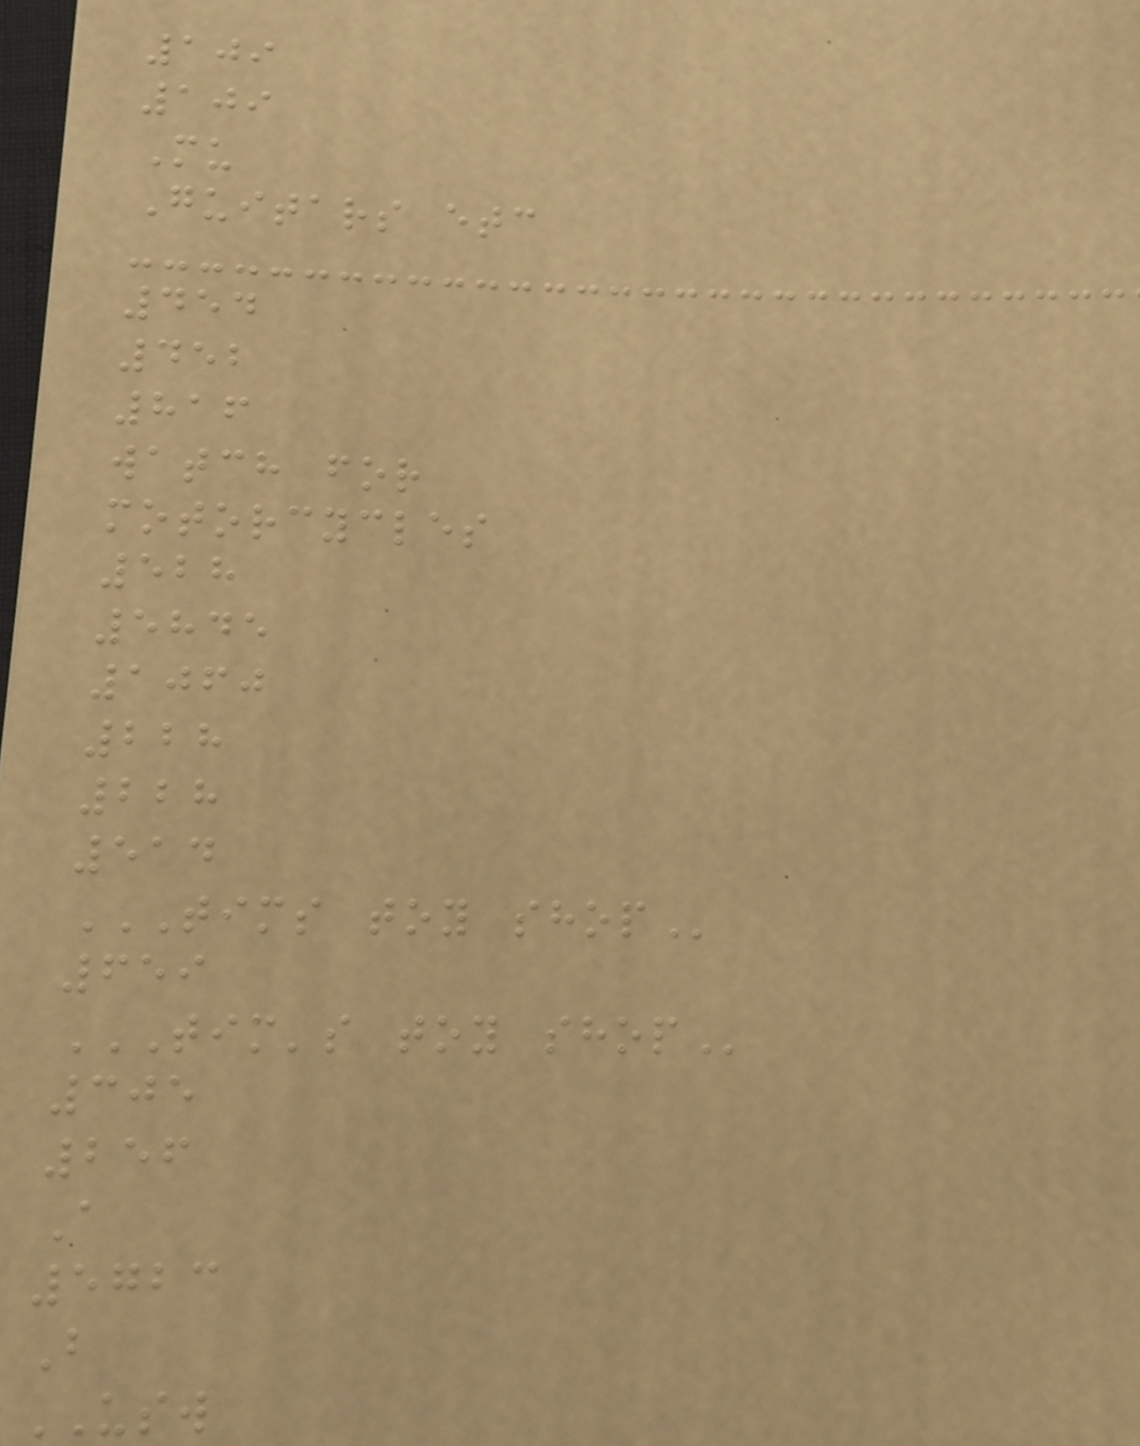109
109
Mu
Guitars etc
454
452
816
watch for
motorcycles
528
5845
1060
228
228
514
TIMS TOY SHOP
659
TIM'S TOY SHOP
305
256
A
5723
B
USW
